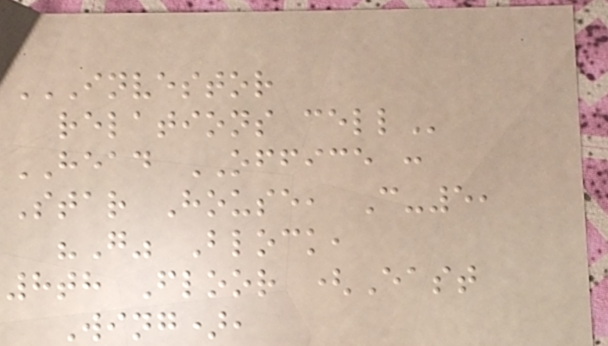INVESTOR
RELATIONS CELL
HEAD OFFICE :
Star House, C-5,
"G" Block,
8th Floor (East
Wing),
